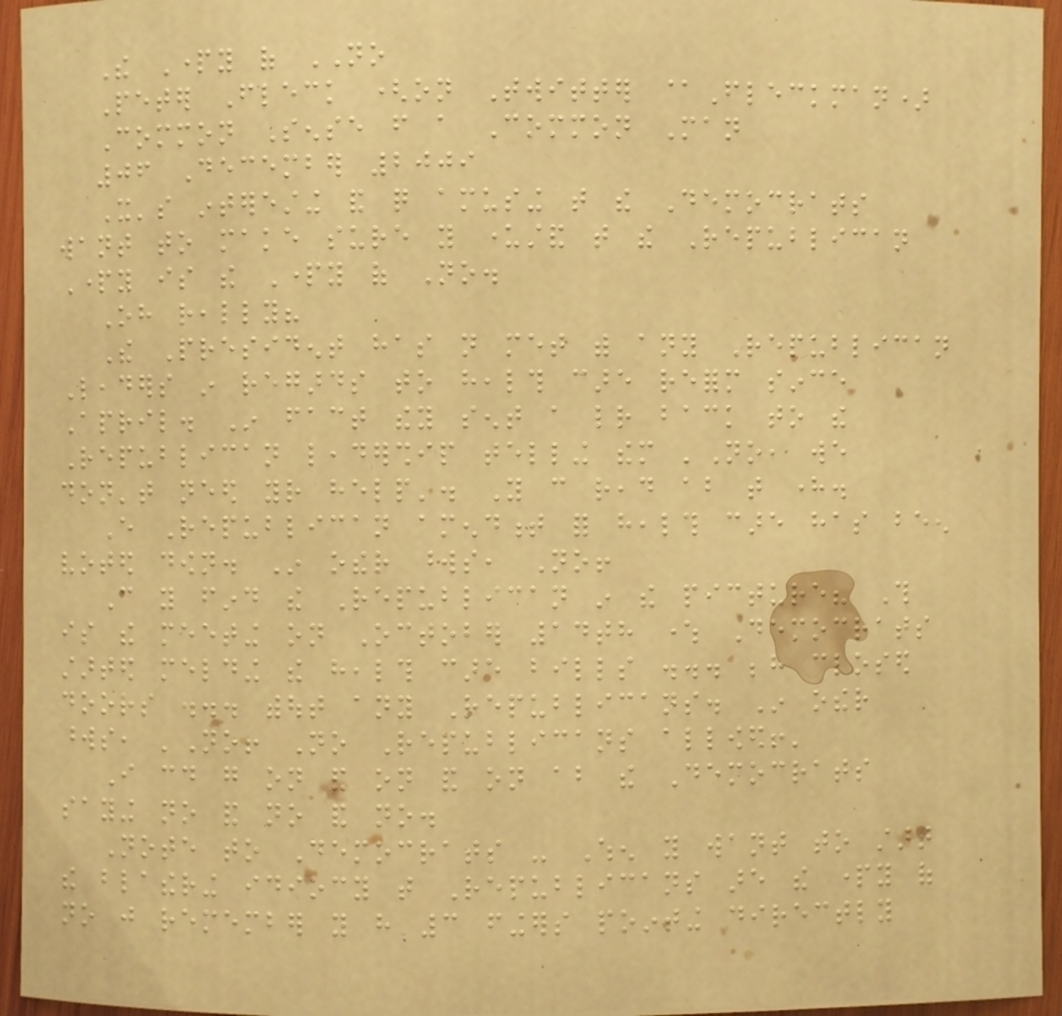The Party of NO
Peter Fleck (on Twitter @Fleckman)
Common Sense from a Common Man
06 December 2009
It's interesting and quite amusing that the Democrats
want to make sure you understand that the Republican
Party is the Party of No.
Oh really?
The President has not met with any Republican
Leaders in regards to health care reform since
April. In fact they sent a letter back to the
Republican leadership telling them 'No, we
don't need your help'. You can read about that here.
Every Republican amendment for health care has been
voted down. In other words, No!
Can you find the Republican in the picture? This
is the meeting on October 14th where Democrats
started melding the health care bills ... behind closed
doors ... without any Republicans. In other
words, 'No! No Republicans allowed!'
I could go on and on and on about the Democrats
saying no and no and no.
Note to Democrats - When you want to start
the blathering idiocy that Republicans are the party of
no just remember you have 3 fingers pointing directly
